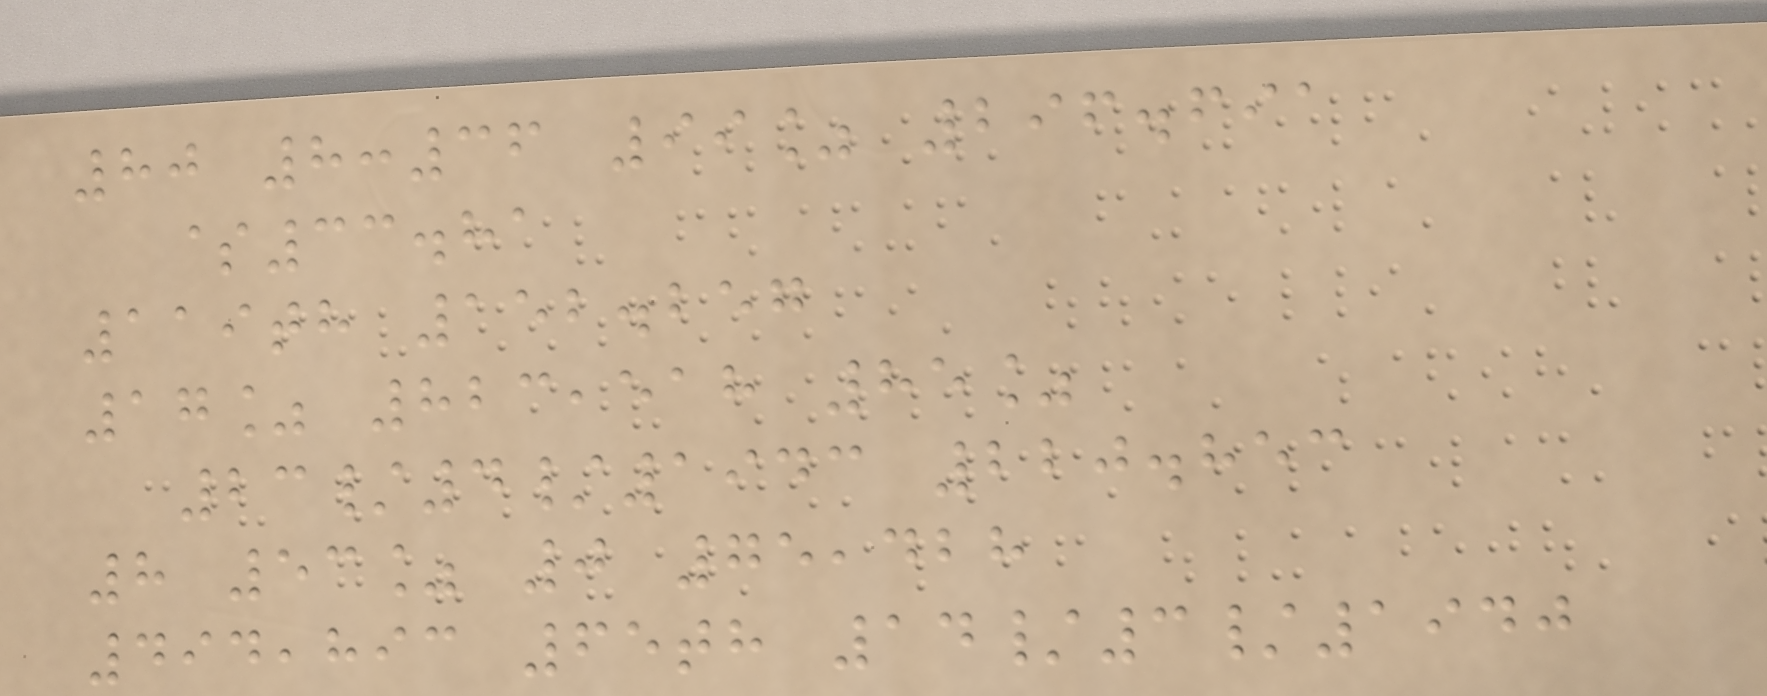80 8:36 99% 296.691
$33.81
119th 152.257
17% 823,518 85%
23/4/1943 220.853
8 53% 0 75,428
494,893 65th 14/3/1940
